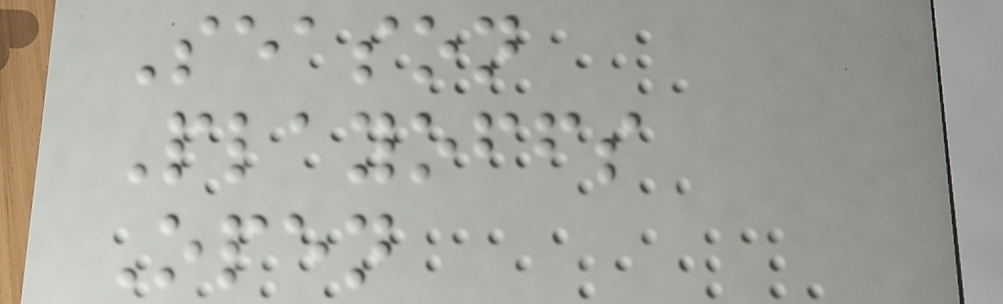Season
Playoffs
Open
